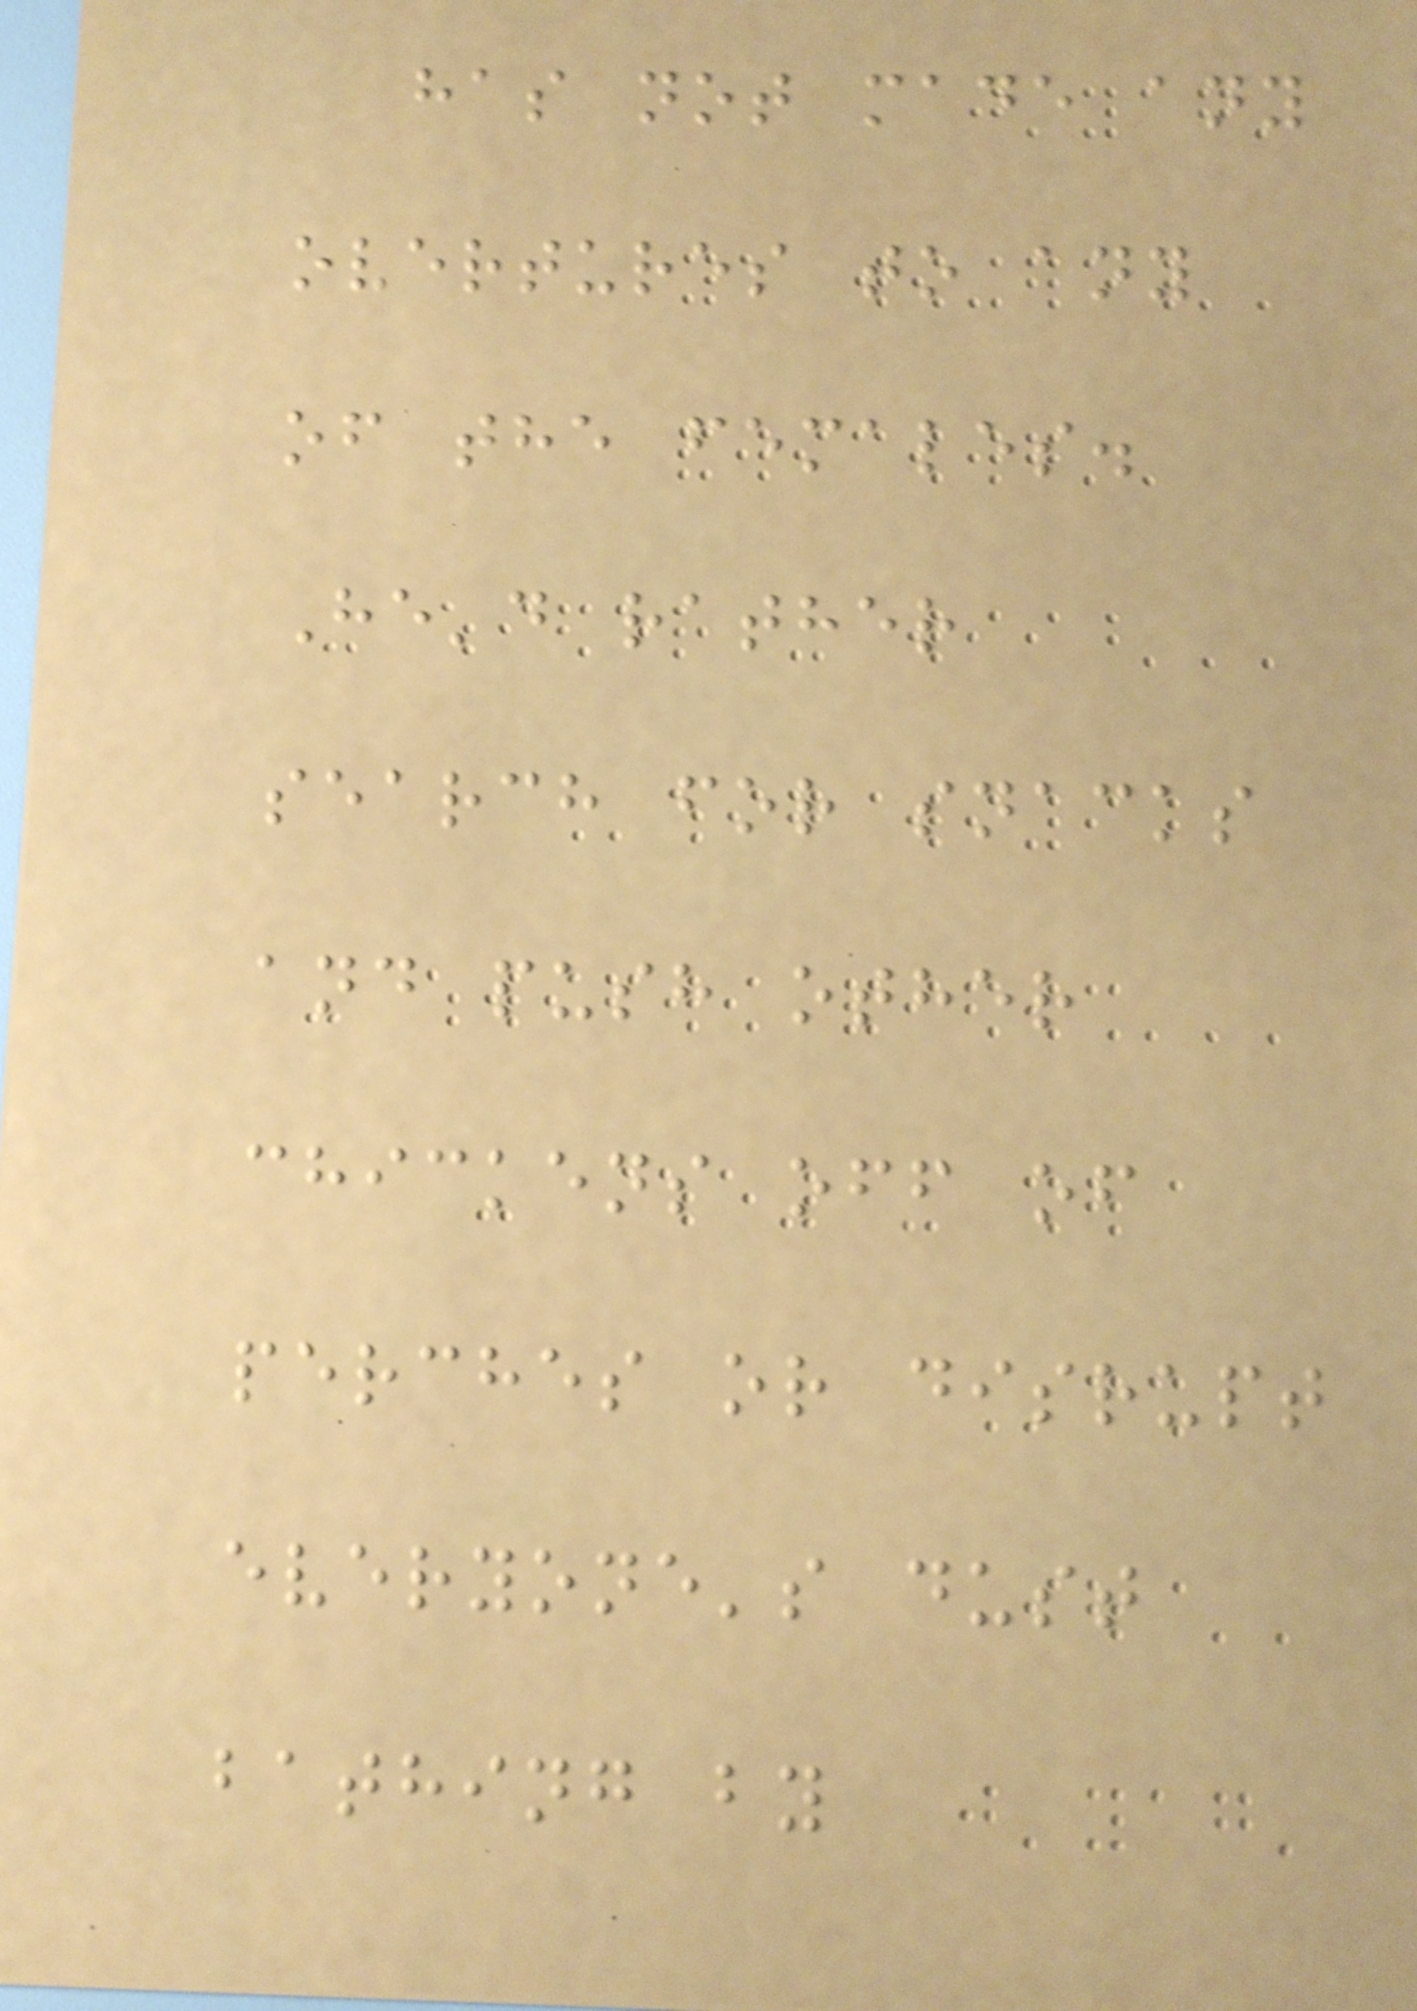has not made any
overtures to any
of the females.
He'd rather
search for snacks
and push other
chickens off of
perches or disrupt
everyone's dust
bathing by
